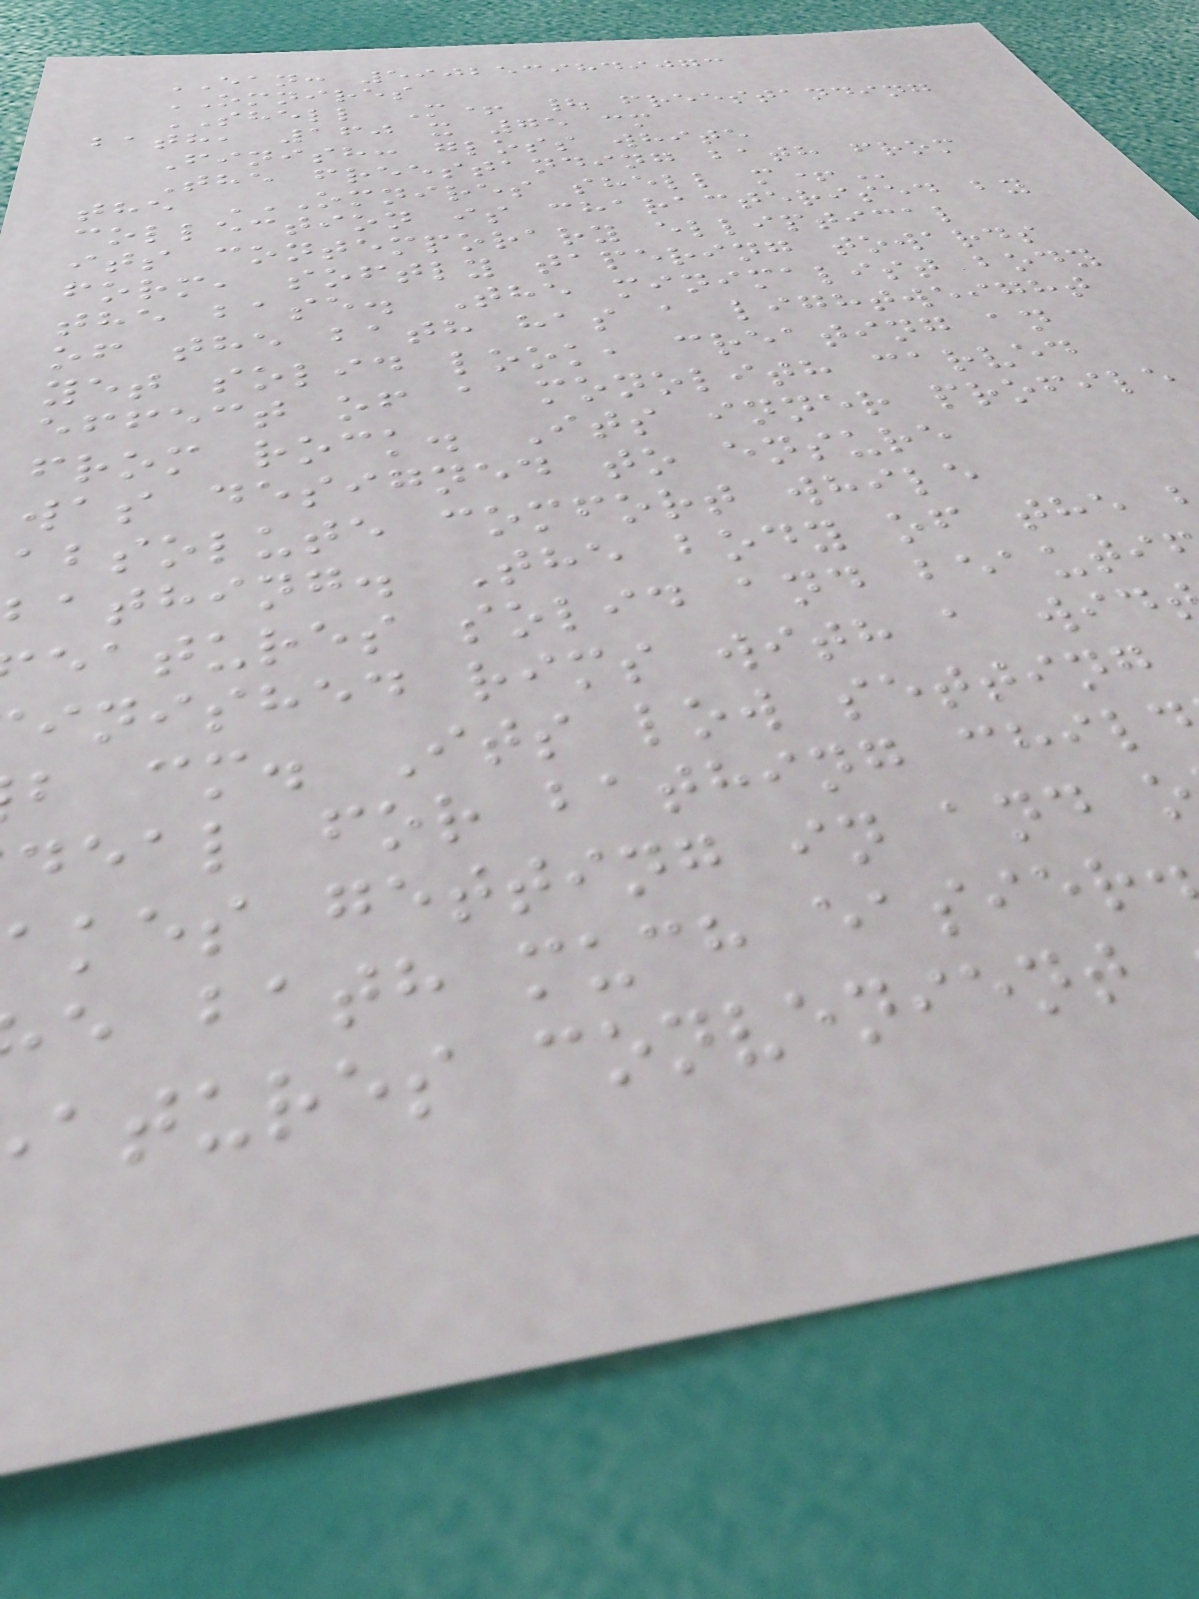EAN: 5902539849073
OMNIRES
SHELL M+ | freestanding
bath, 160 x 75 cm
Finish: gloss white
The freestanding bath from
the OMNIRES SHELL M+
collection is characterised by
its contemporary elliptical
form, softly tapering towards
the base. The minimalist body
of the bath has a lightweight
yet solid look, creating an
effect of a monolith carved
from rock. Its inner profile
was designed to ensure
absolute comfort while
athing. The body of the
eatures solid and beauti
inished rims with a wid
b cm. Its low setting
deal for bathing chil
kes getting in and
e bath much easier.
atures convenient
